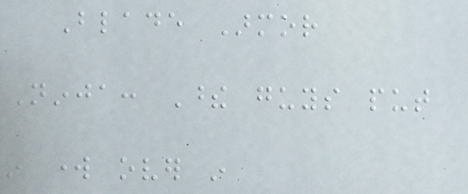Blade Armor
Ninja: These guys put
in work over in
